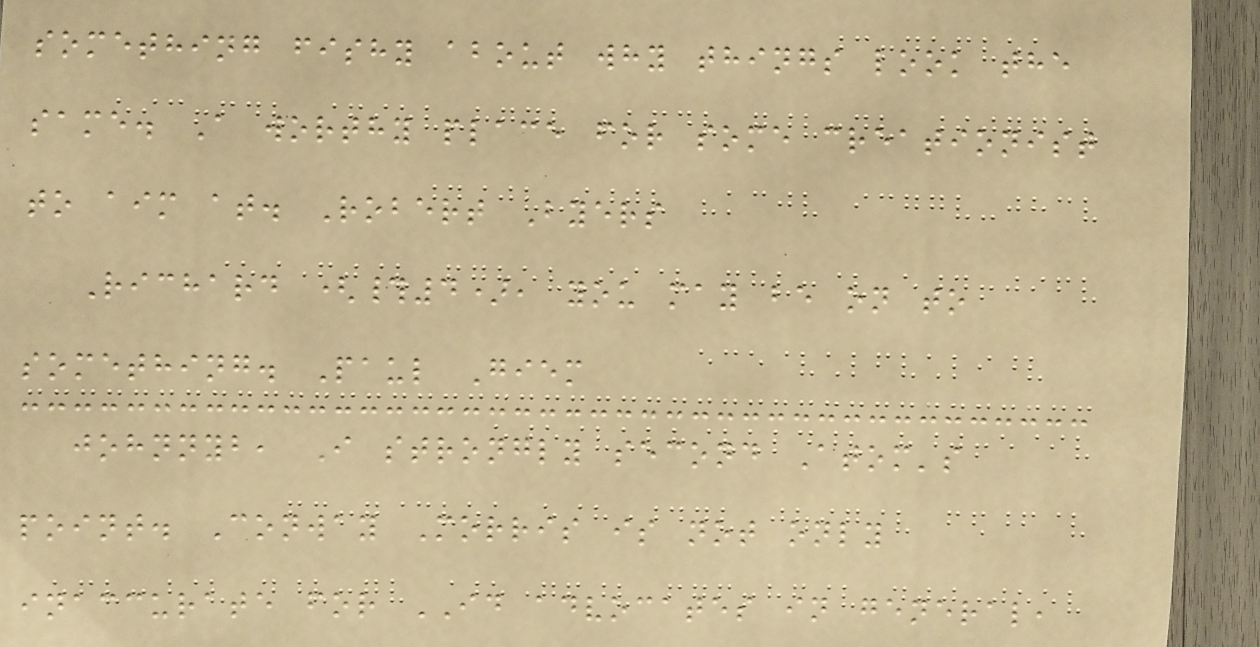something fishy about why things look the
same. A worthy place for some creationist
to aim at. Robert Byers
Richard (#4), you may be on to
something. Paul Giem
johnnyb, I strongly second Atom's
point. Conway Morris is not only
inaccurate for ID advocates in general,
